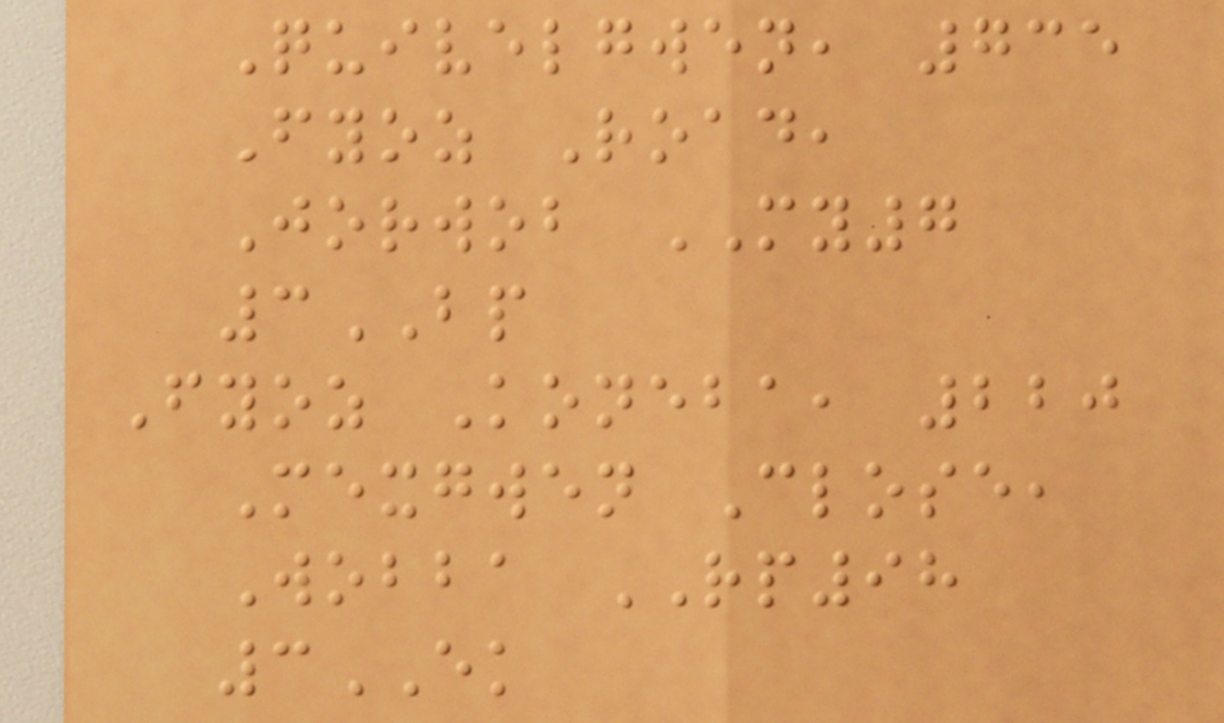Quivelgwen, 735
Fyoz Road,
Jorwob MY7
3BP
Fyoz Koneba, 220
Mexgwen Close,
Wobba RP98
3EK
